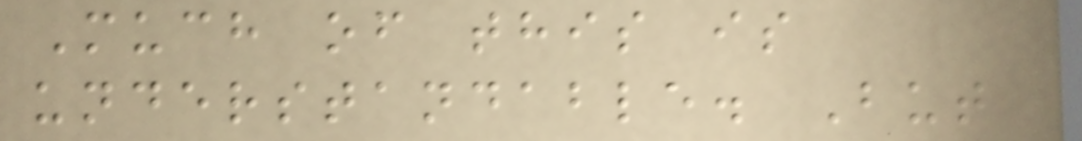Much of this is
understandable. But
